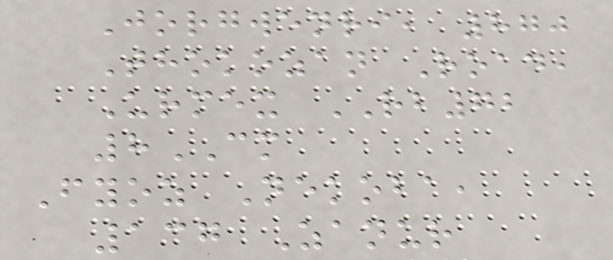Jorgwenri, 870
Thokozan Road,
Urmex RB72
8CM
Fyoz Nekoba,
137 Zanur
